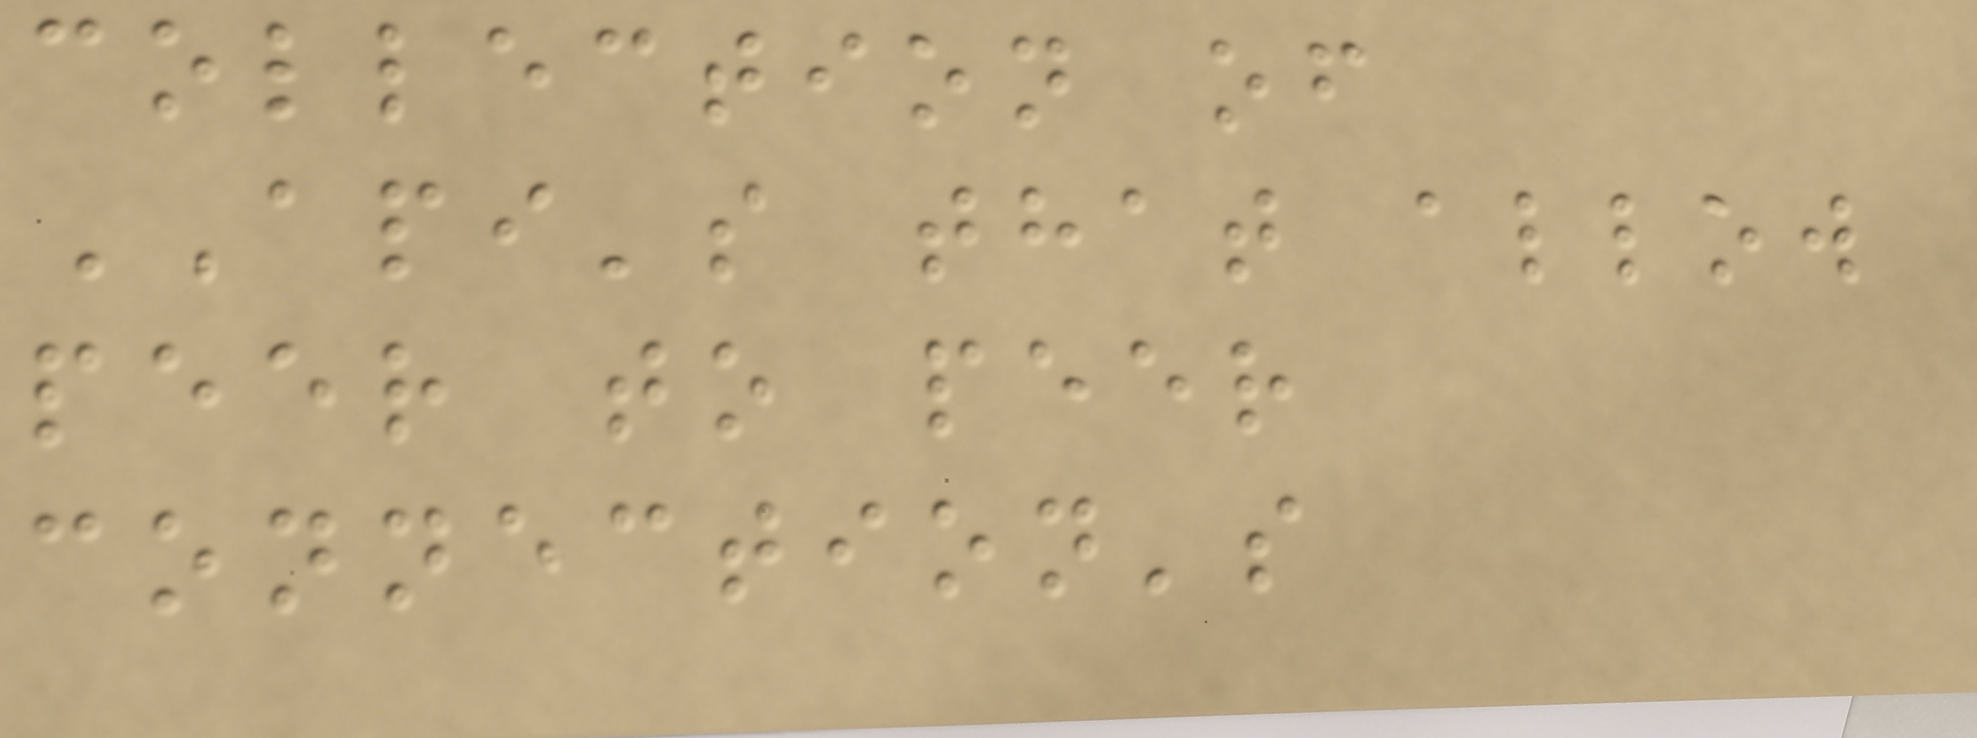collection of
API's that allow
peer to peer
connection's
